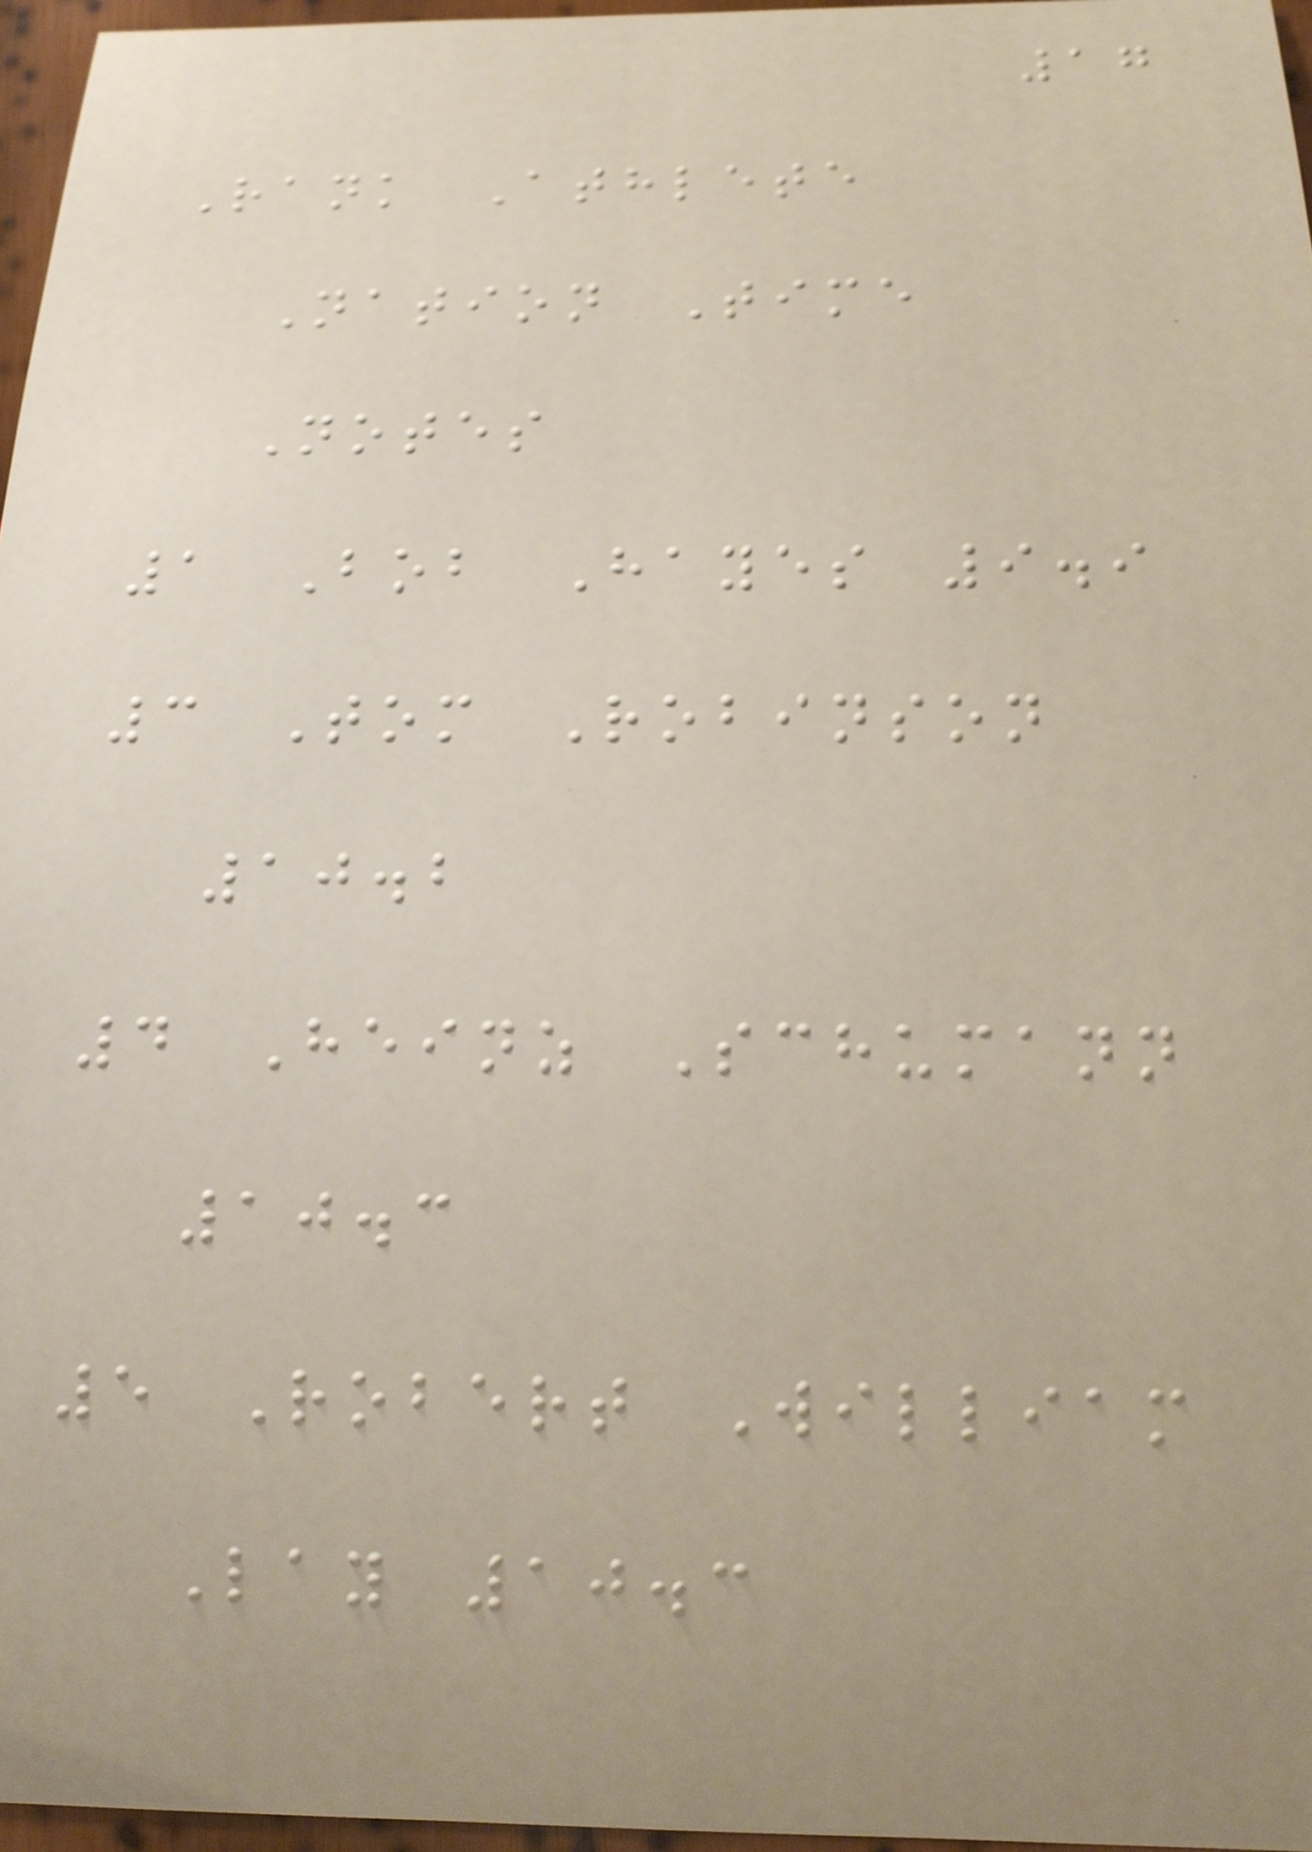17
Rank Athlete
Nation Time
Notes
1 Bob Hayes 9.9
3 Tom Robinson
10.2
4 Heinz Schumann
10.3
5 Robert William
Lay 10.3
